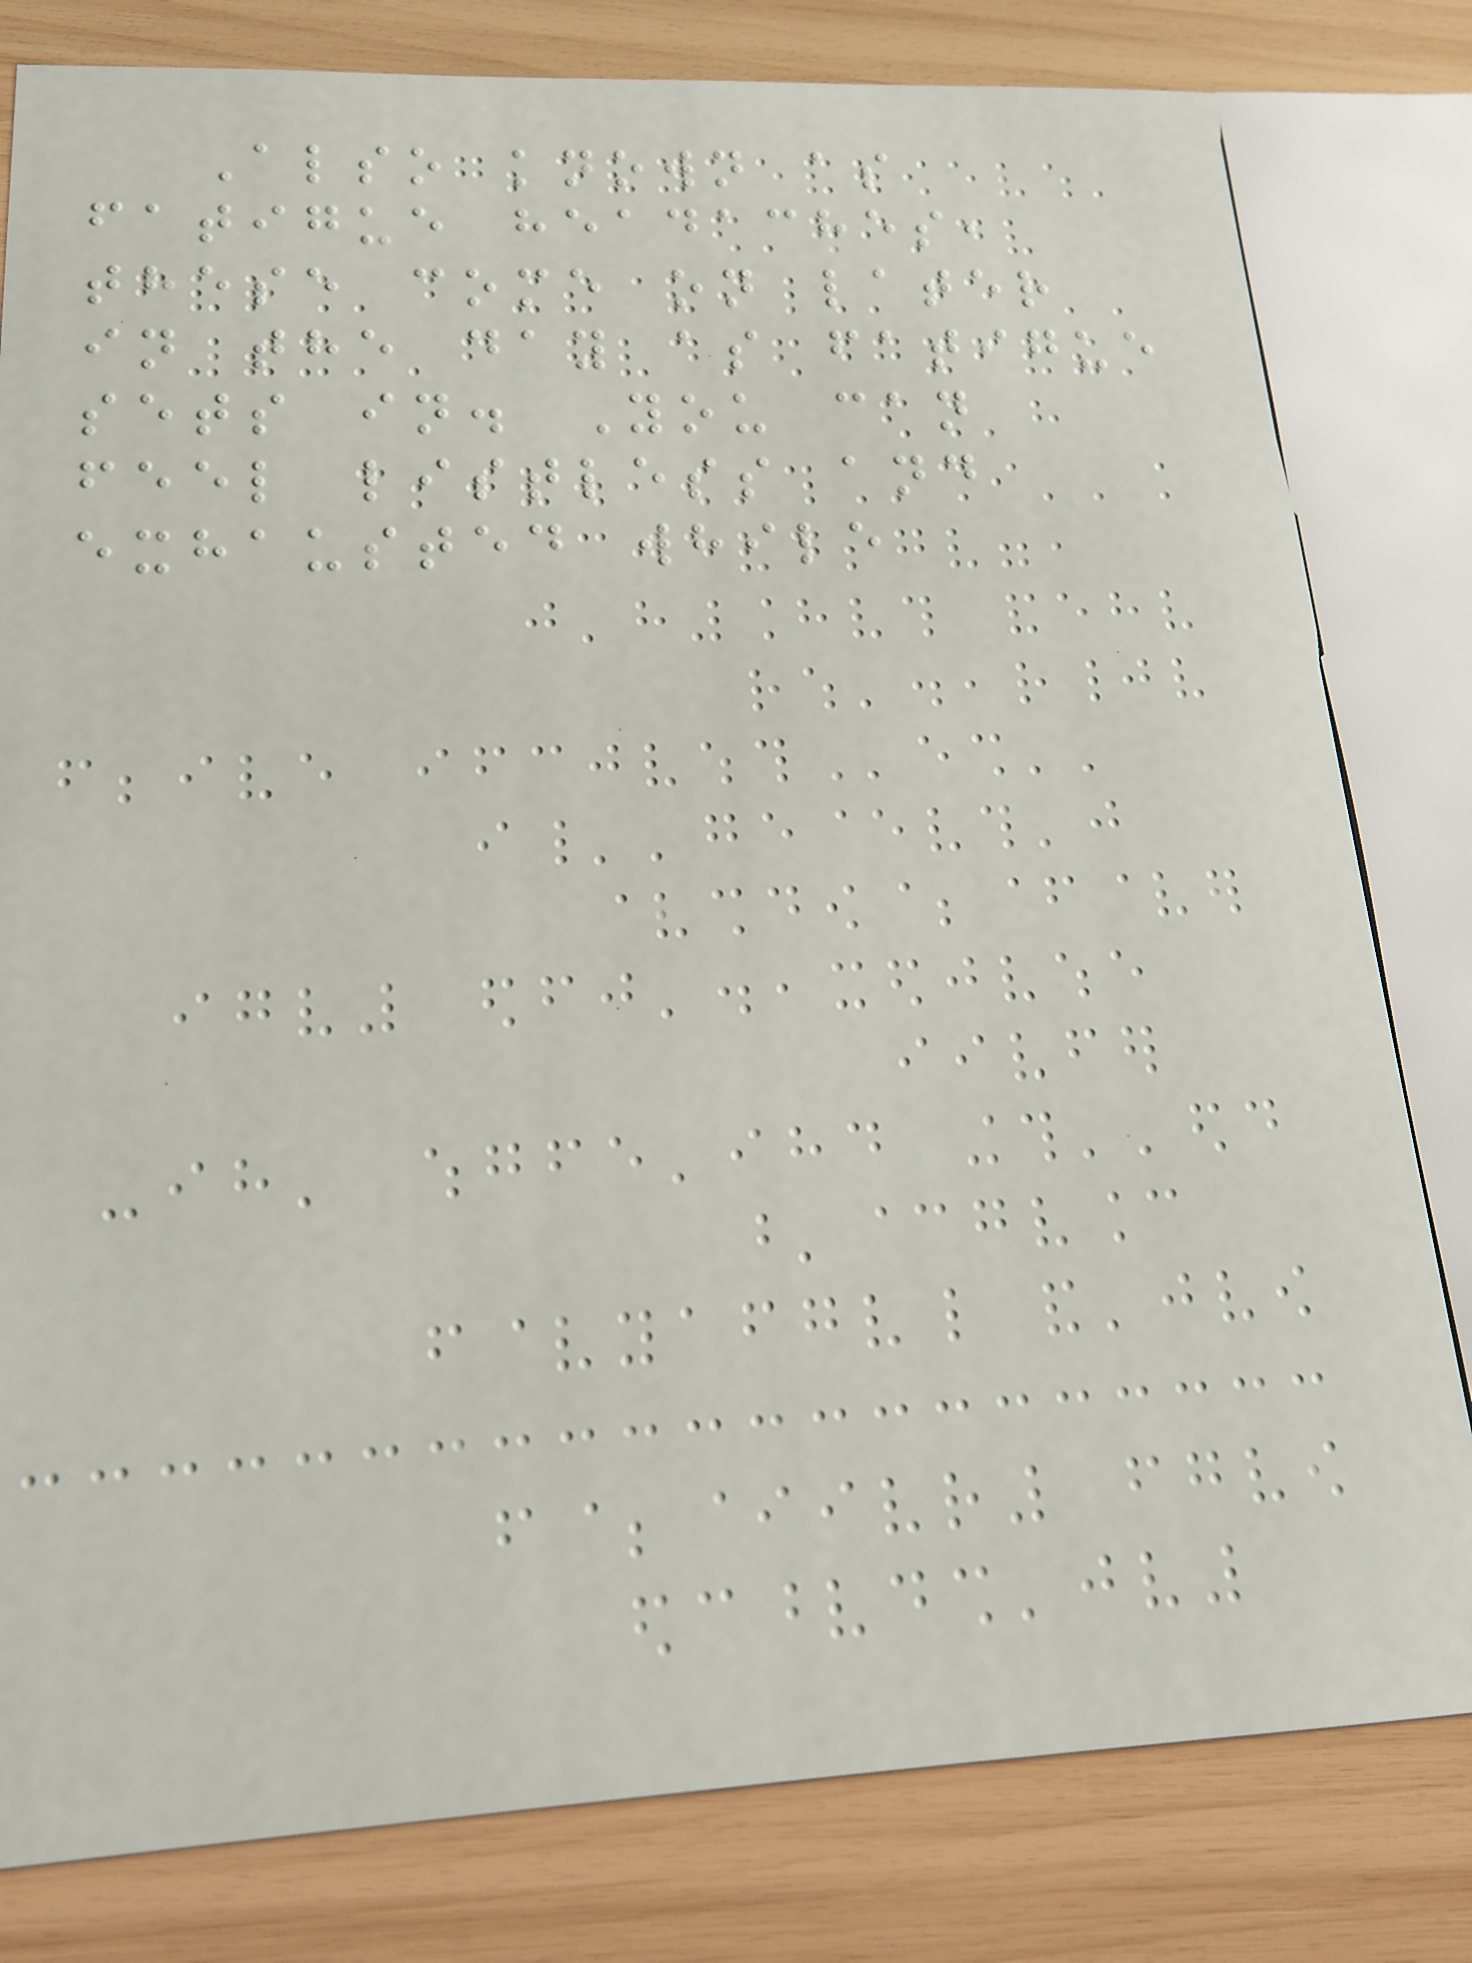Also known as
fatigue headaches,
these come on later
in the day as fatigue
sets in. You can
feel listless and
exhausted while
